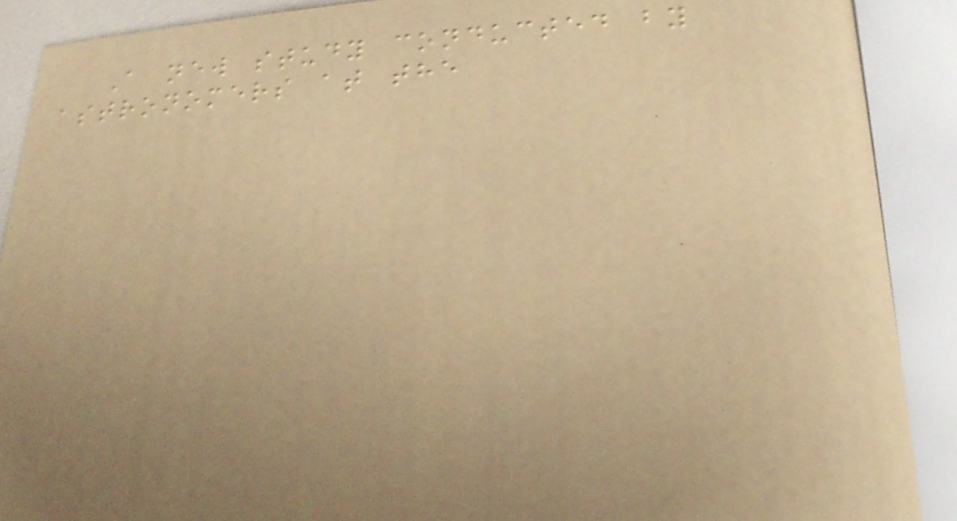A new study conducted by
astronomers at the
